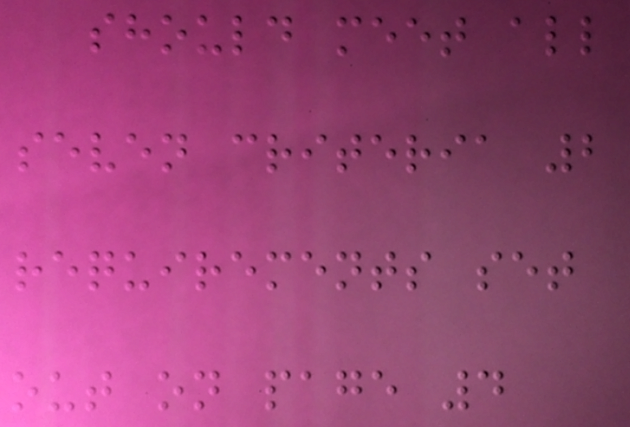should meet all
seven criteria 2
requirements set
out on page 4
